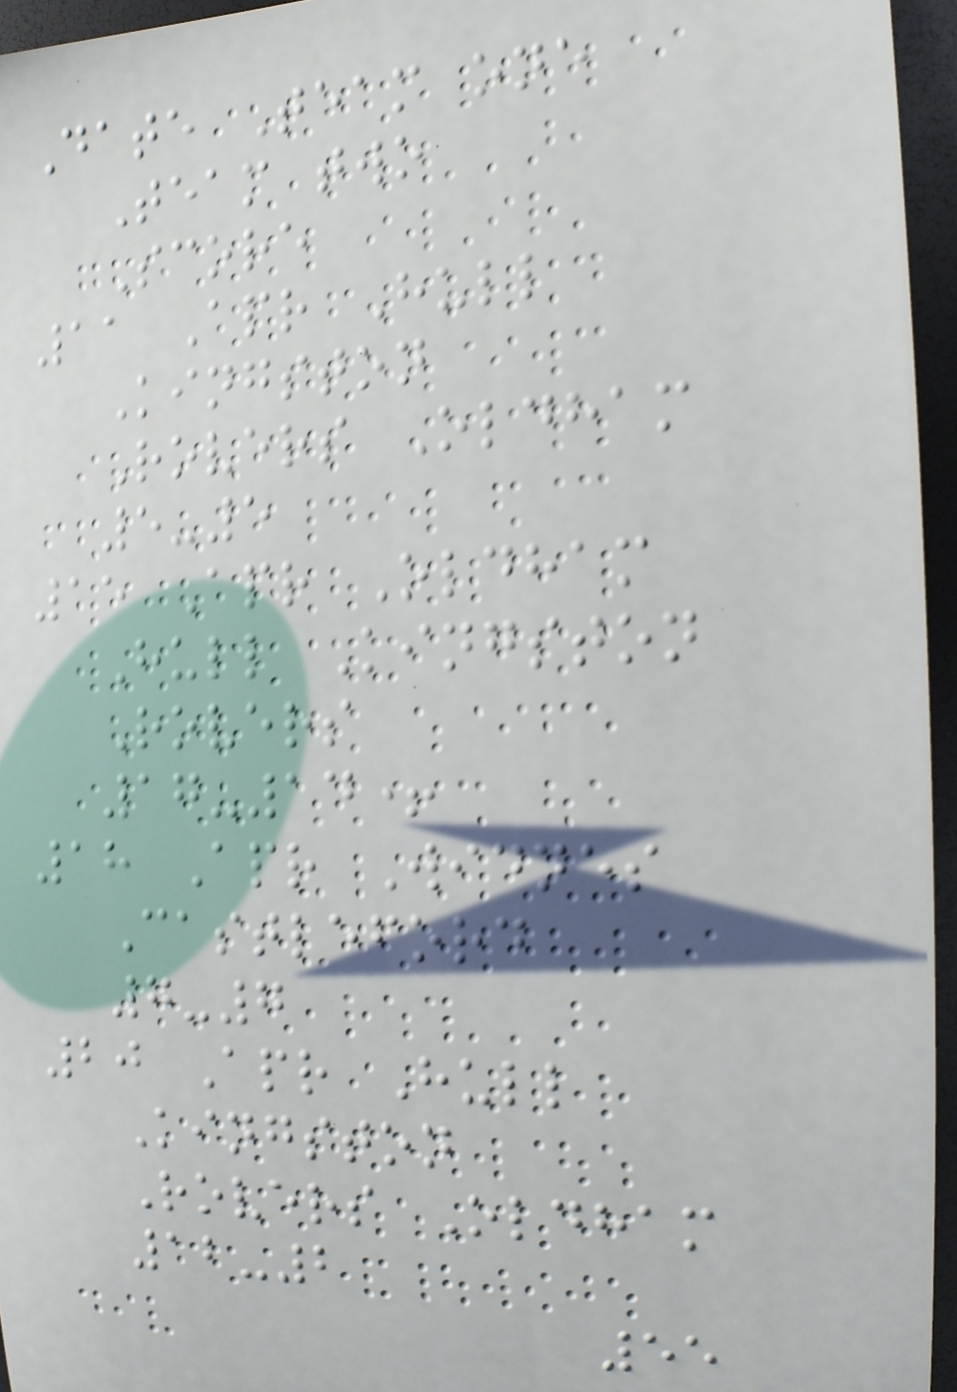Date Team one
Team two
Score
11 Apr Hull
Kingston
Rovers Oldham
5-5
15 Apr Oldham
Hull Kingston
Rovers
17-14+
18 Apr Widnes
Castleford
7-7
20 Apr Hull
Kingston
Rovers Oldham
12-2
55
